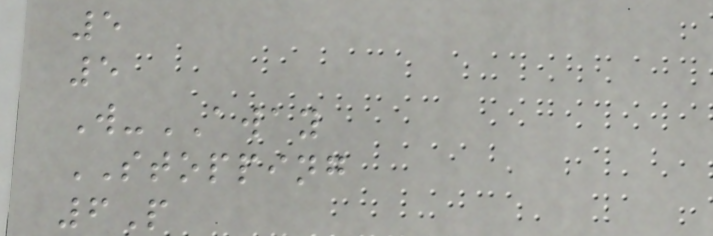5
5
W-AWAY
STOPPING
6P
